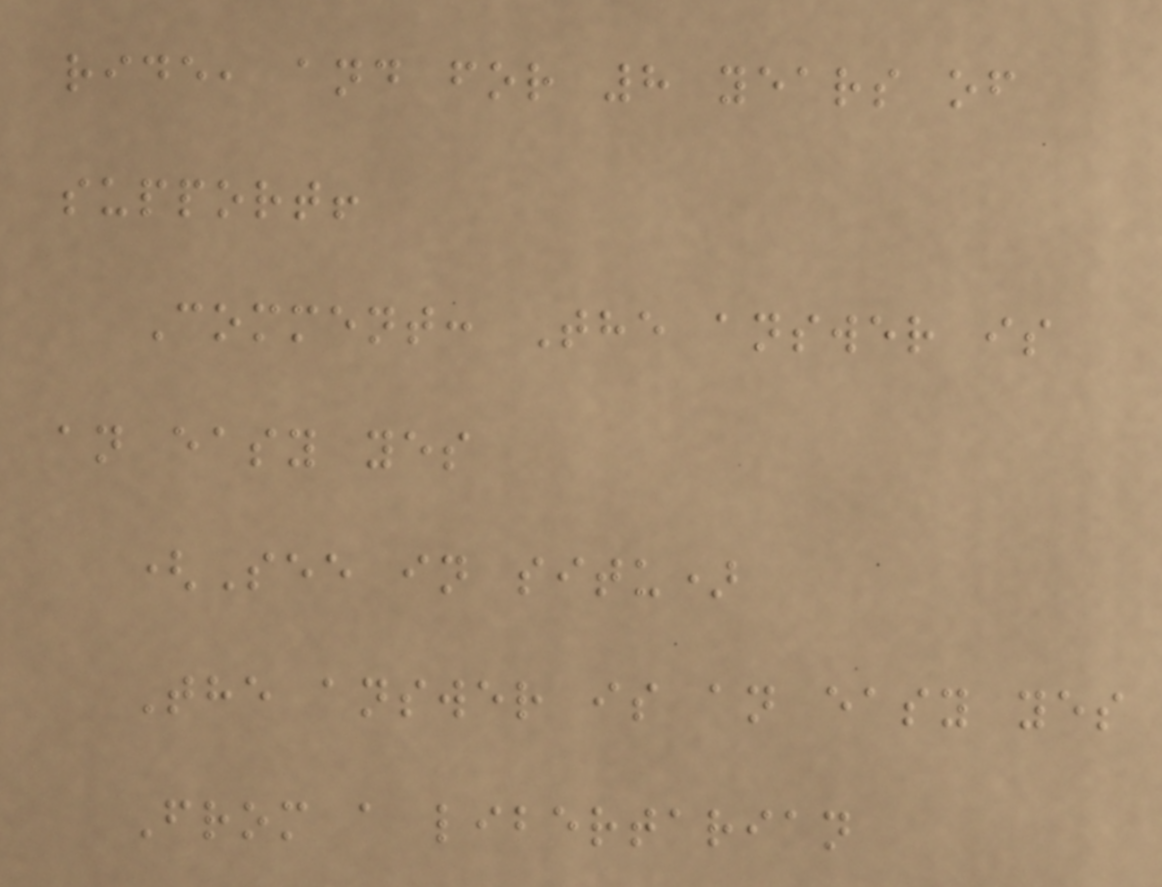ride, and for 8 years of
support!
Comment: The answer is
an easy yes
(See in situ)
The answer is an easy yes
From a libertarian
